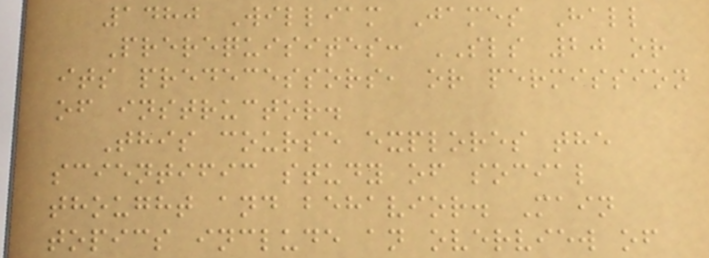1480 William James Hall
Prerequisites: SLS 20 or
its predecessors, or permission
of instructor.
This course explores the
scientific study of social
thought and behavior. Main
topics include an overview of
